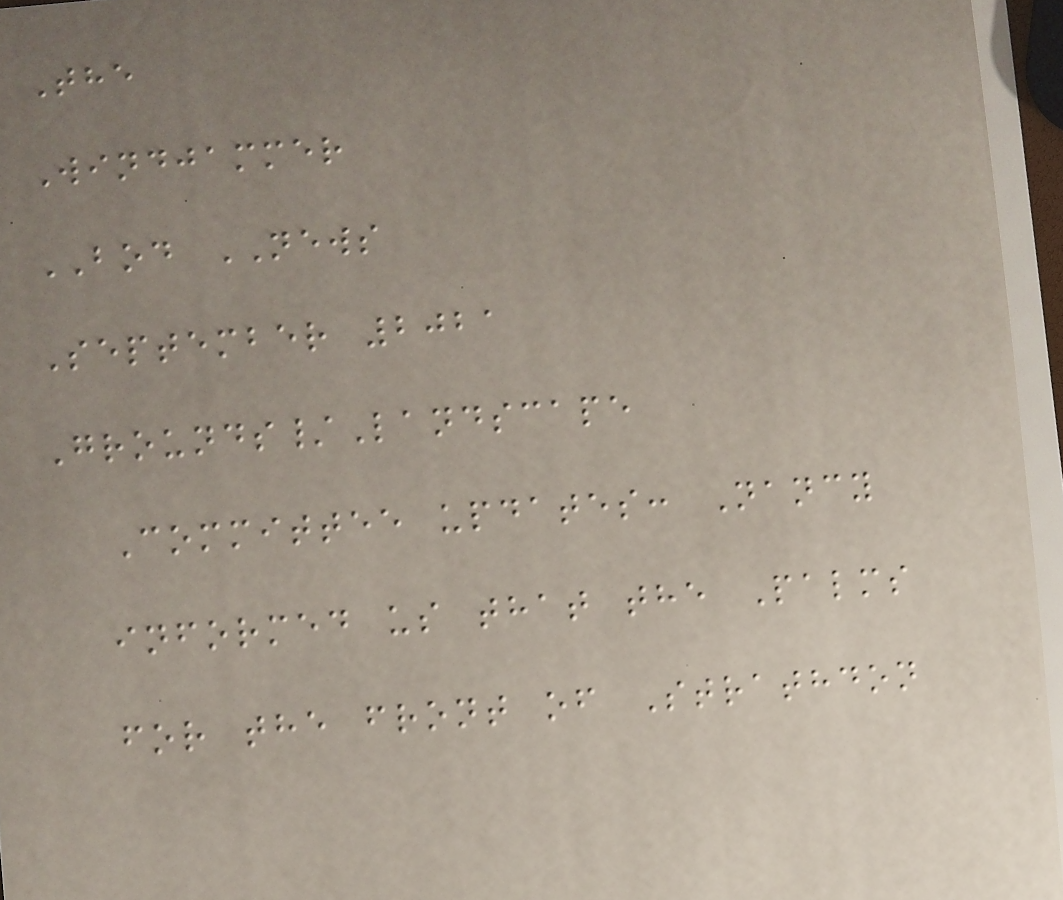The
Windjammer
BOD NEWS
September 2021
Grounds/Landscape
Committee updates: Nancy
informed us that the Palms
for the front of Strathdon
